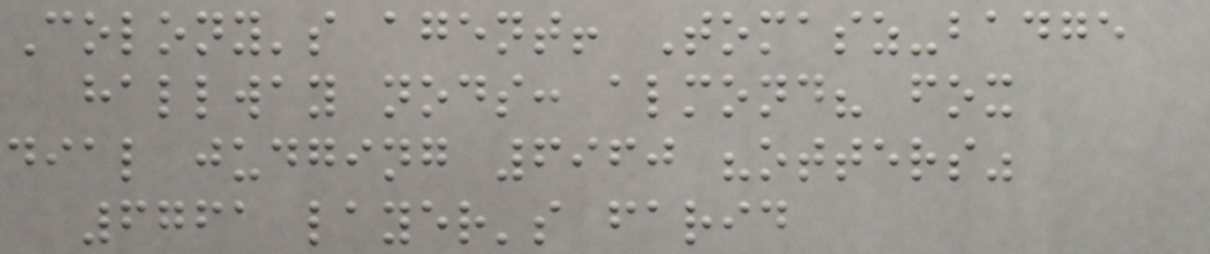Colony's agent! Tomasz-badge
hallway nods: almond? fox
dial judging 6960 "otters"
6761 layer's farid
